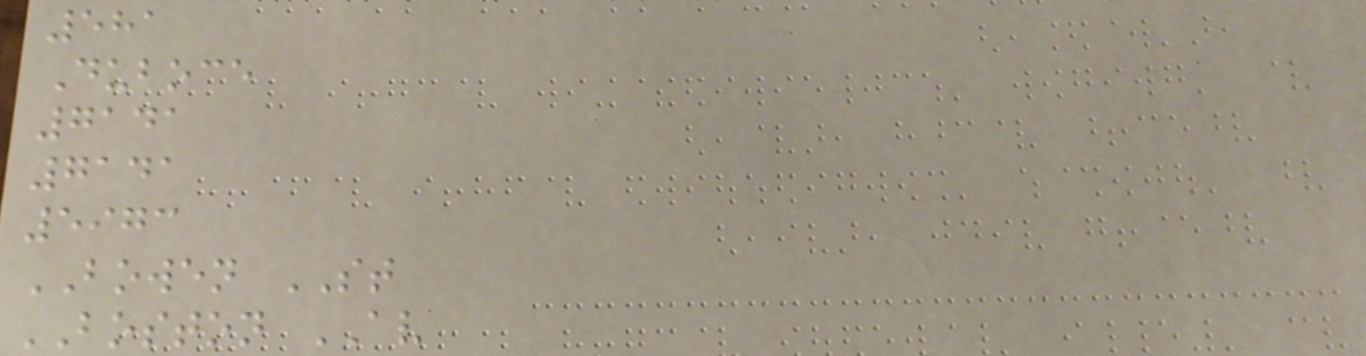581
Duboce
7141
7141
5973
BOWEN ST
BOSTON AV
